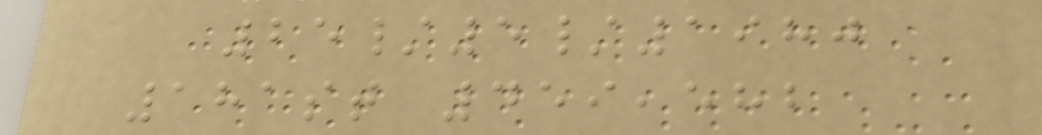25/5/1980
181st 459,582
